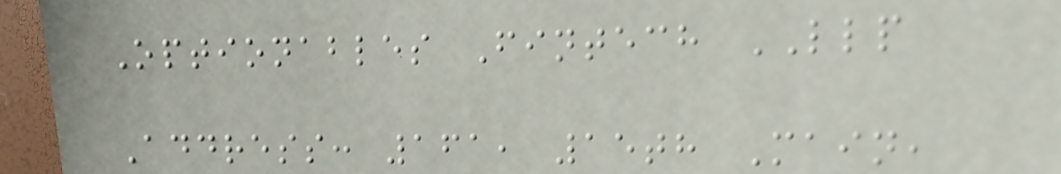Optionables Fintech LLP
Address: 161, 15th Main,
